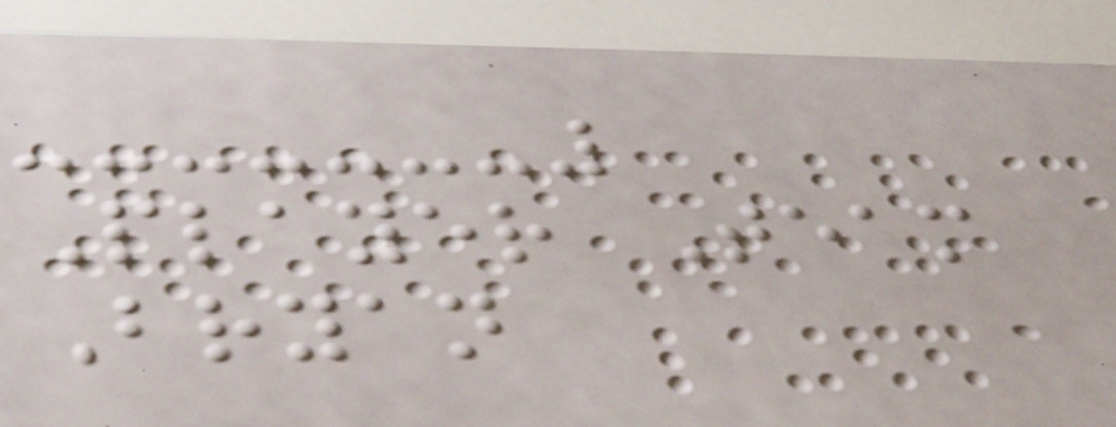Player Team
Bryan
